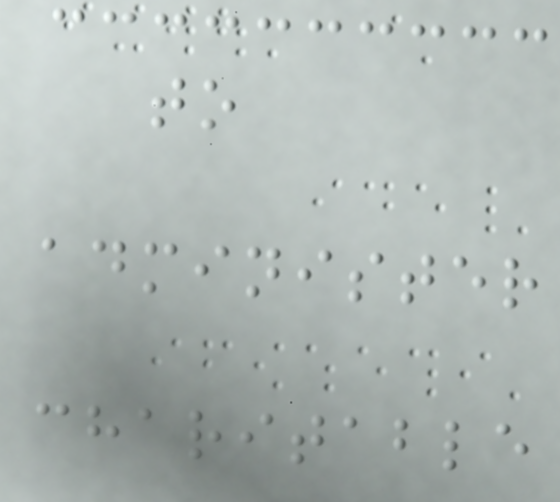to
administer
charitable
